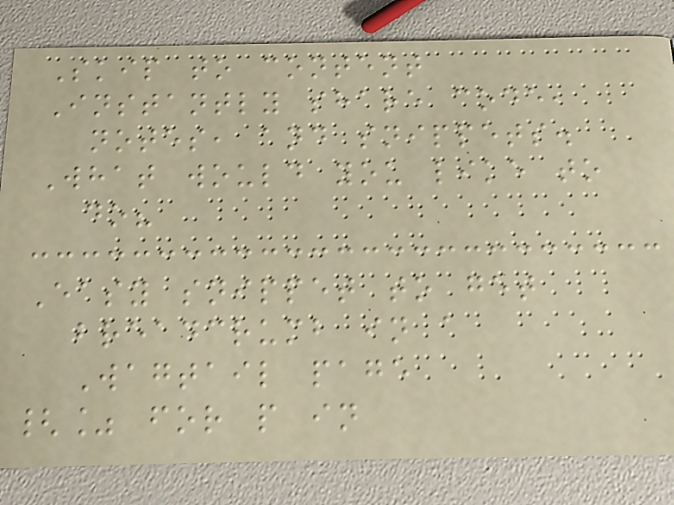Skip to content
Instantly share code,
notes, and snippets.
What would you like to
do?
Easy snippet to get
breadcrumb in a
Wagtail page
{% for p in
